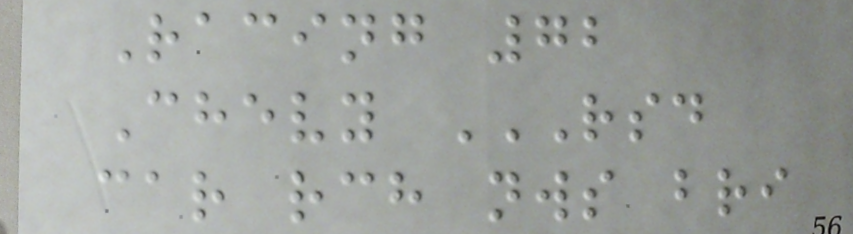Racing 72
Chevy RSD
CAR RCH NWS BRI
